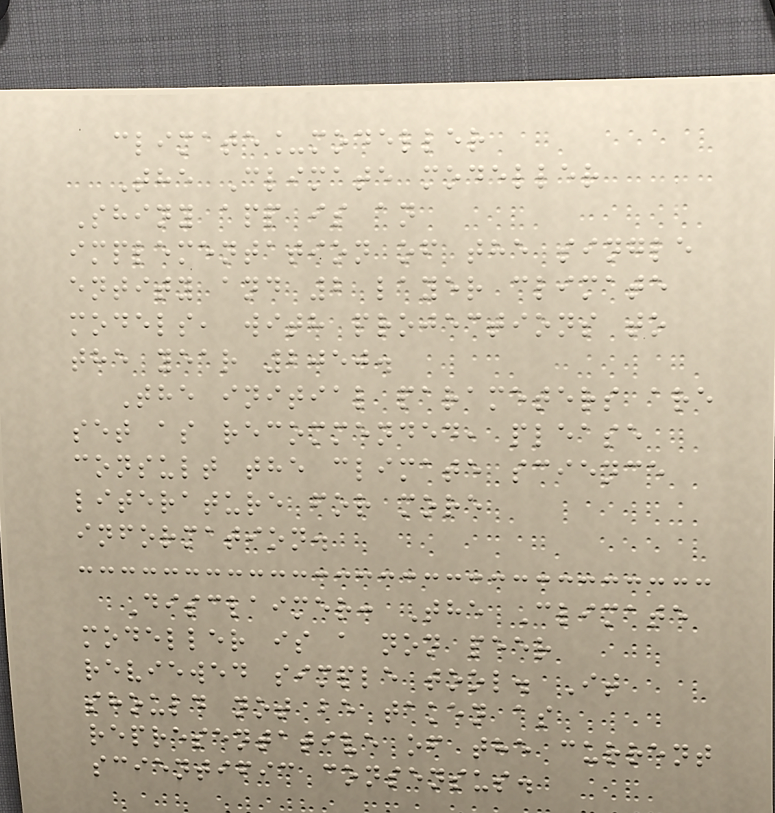climate_modeller
The Climate modeller
Shiny app is an
implementation of the single
entity and 2 layer climate
models, with projections to
the year 2050.
The initial parameters are
set as recommended, please
consult the climate science
literature for more
information.
Disclaimer: The Climate
modeller is a non peer
reviewed simple tool. It
should not be taken as
representative of the current
scientific consensus.
